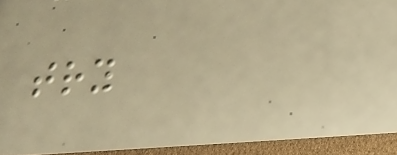try
